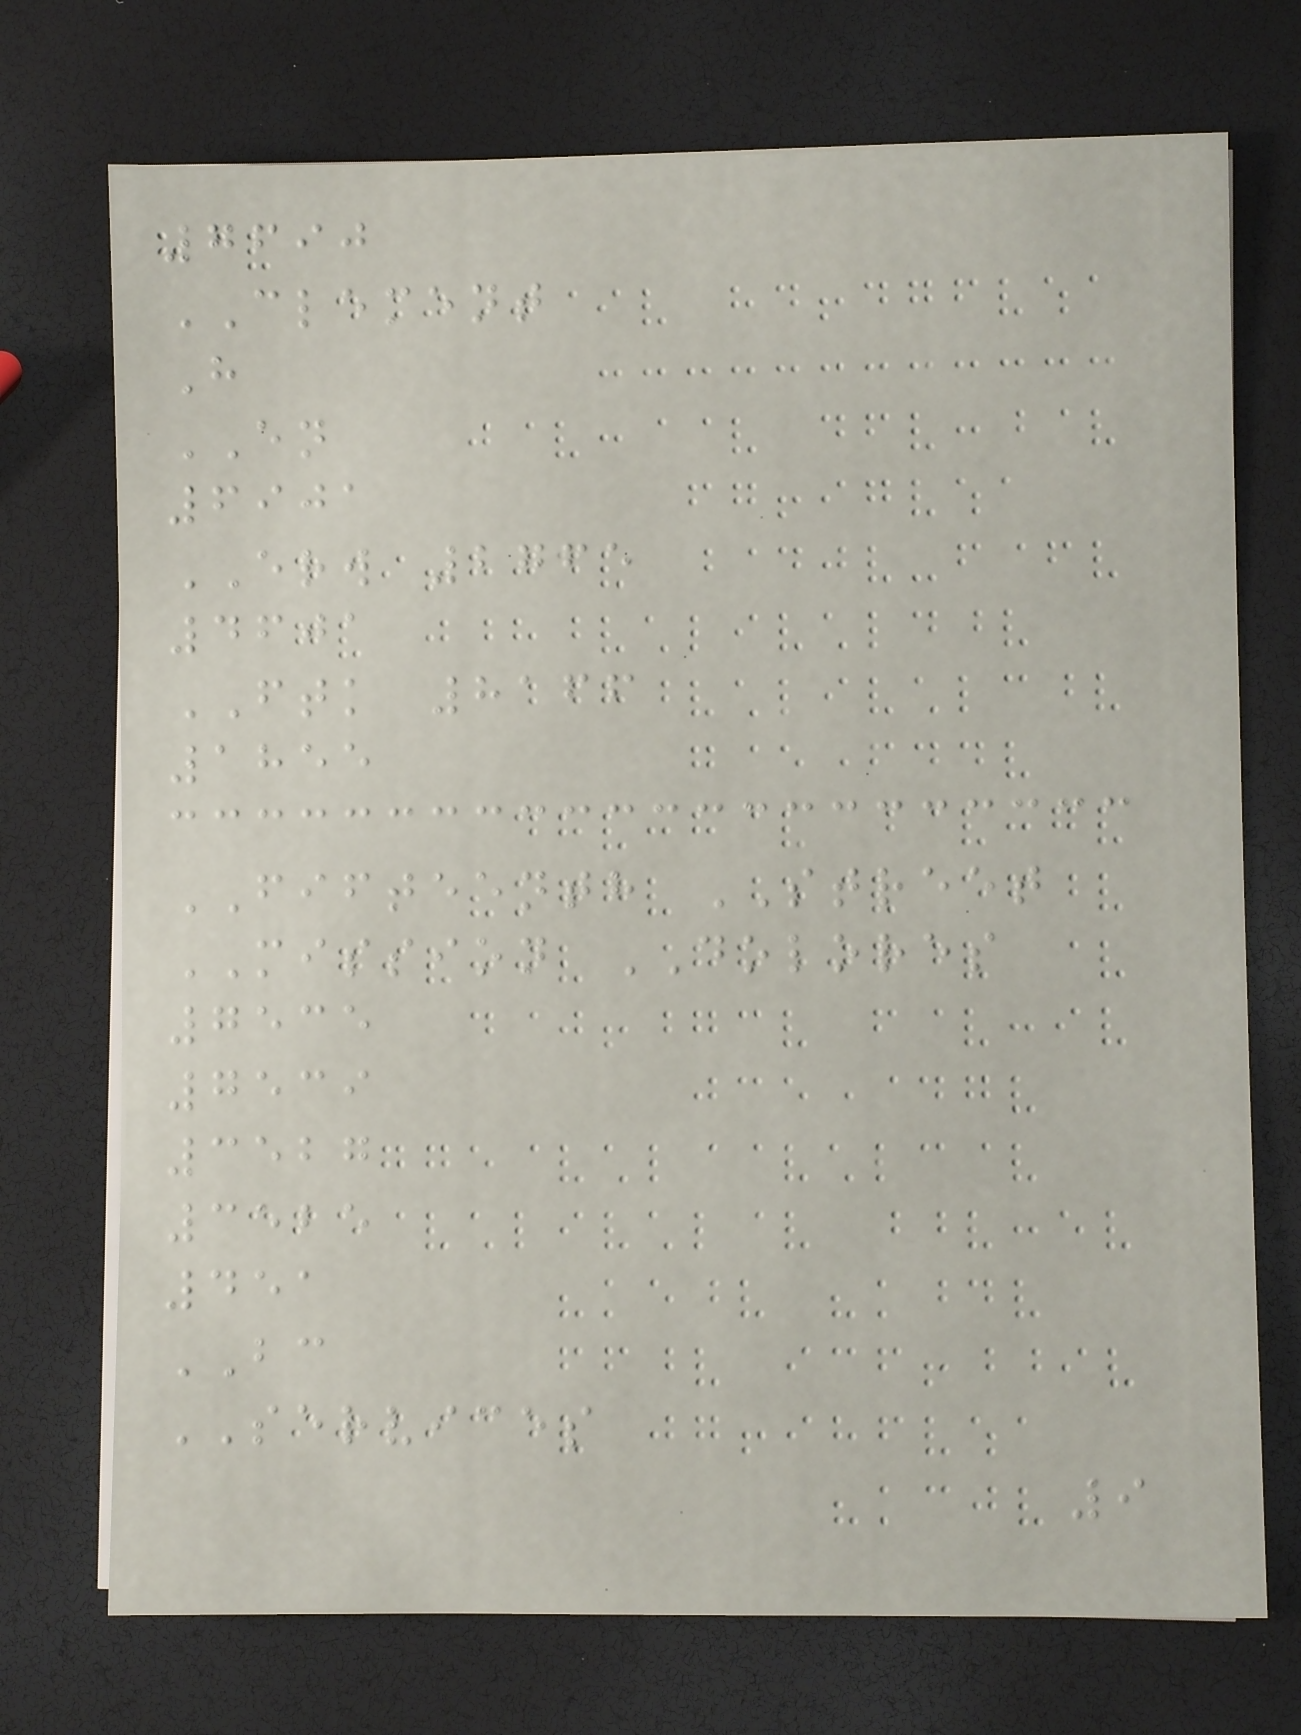7690
CLEMENT
H
EN
6901
ERW 2765
4601
FTK 8166
1855
FIFTEENTH STREET
MISSION DOLORES
7535
7539
3527
3525
451
BC
SERVICES
9
